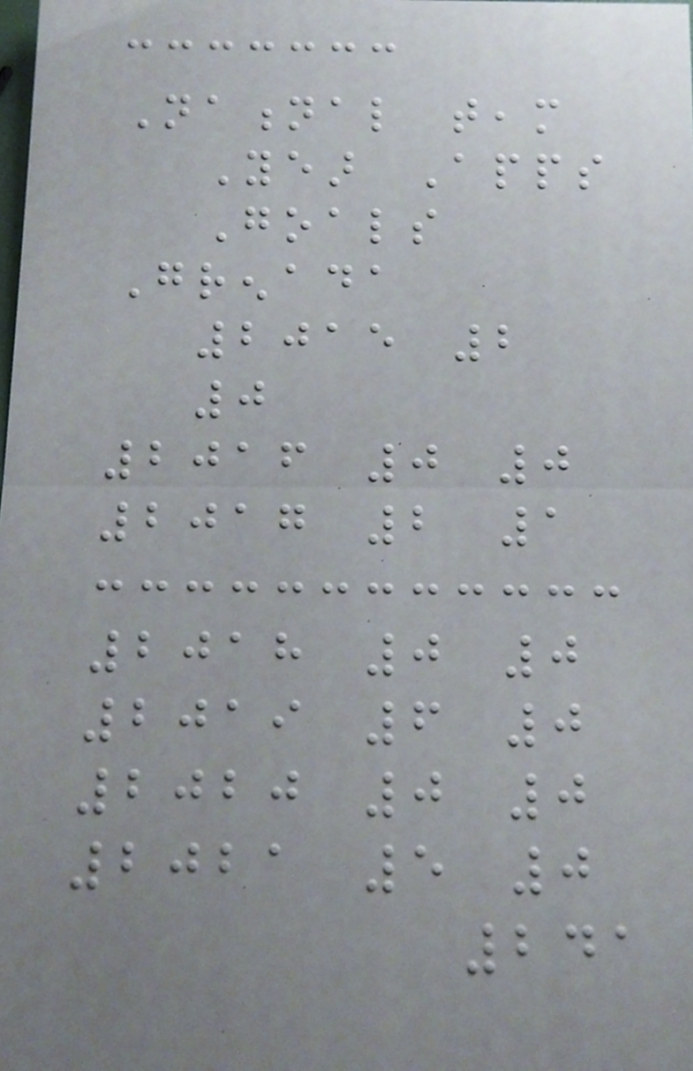National team
Year Apps
Goals
Grenada
2015 2
0
2016 0 0
2017 2 1
2018 0 0
2019 6 0
2020 0 0
2021 5 0
241
